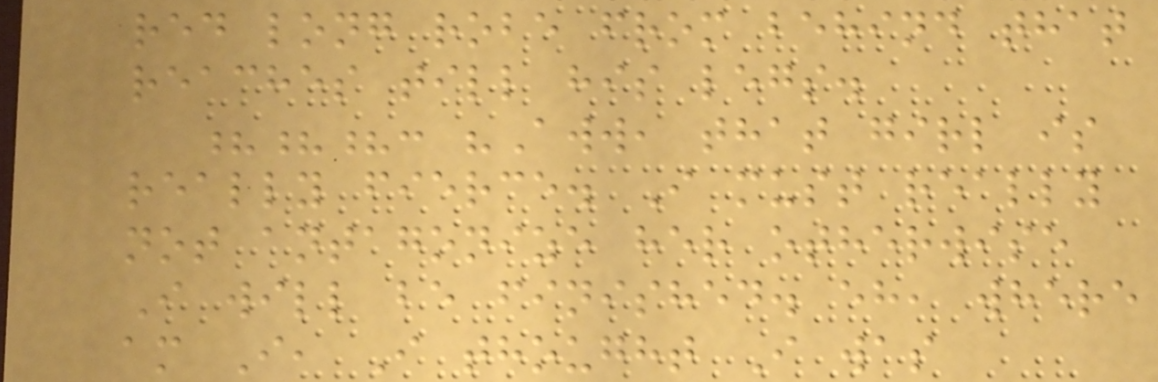red long robe from behind that
reaches till his legs.
???: "Aww, that girl is
really fierce. I must really
not antagonize her otherwise
I will be finished. eh, where
am I, I thought I was
